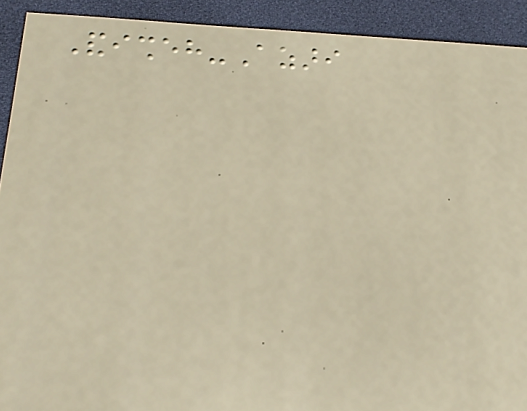Andisheh-Azari
